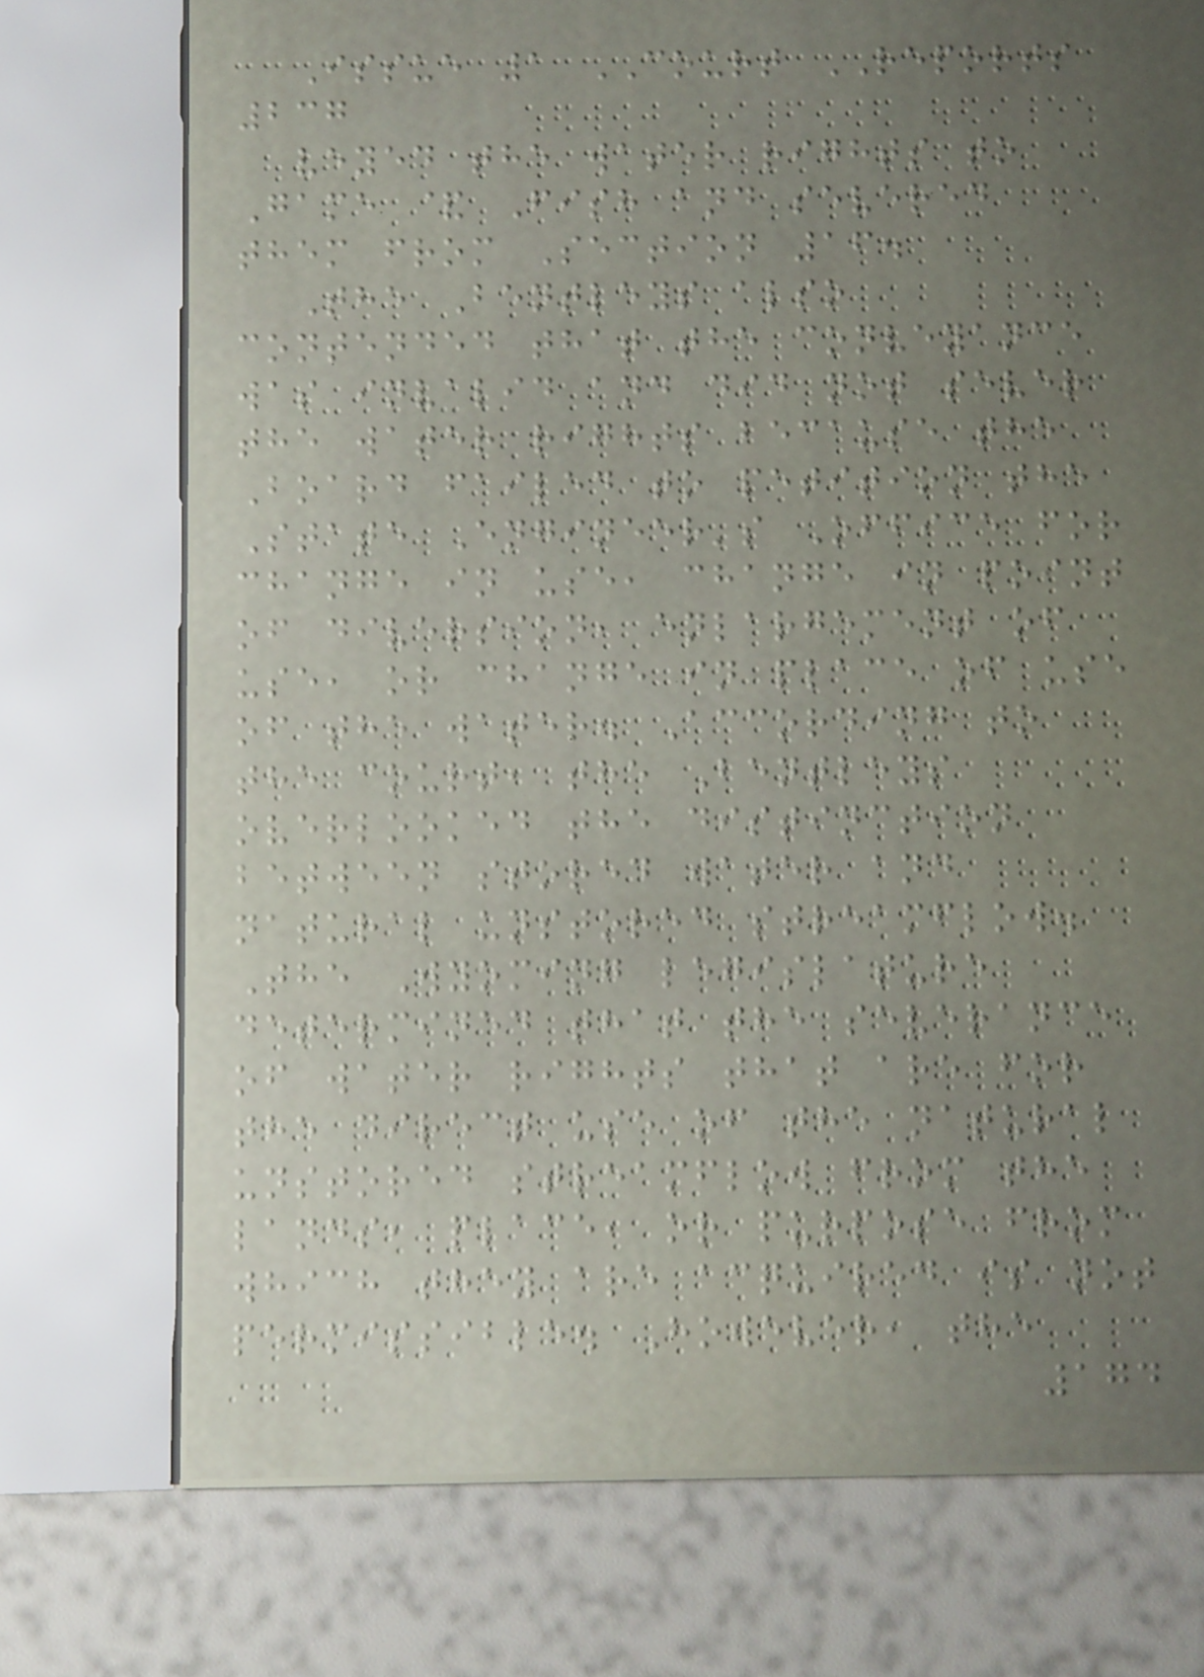Issue 1 COURT REPORTS
237
veyed the water rights to
Game & Fish and severed
them from Section 16.
The Bentleys also
contended that the conveyance
was invalid and did not sever
the water rights because the
Board failed to petition the
State Engineer's Office for
change in use, change in point
of diversion, enlargement of
use, or change in place of use
of the water. According to
the court, the Bentleys
overlooked the distinction
between stored water and
natural unstored streamflow.
The Wyoming legislature
determined that the severance
of water rights that are for
the direct use of the natural
unstored streamflow from the
lands, place, or purpose from
which they are acquired is not
permissible. However, the
174
